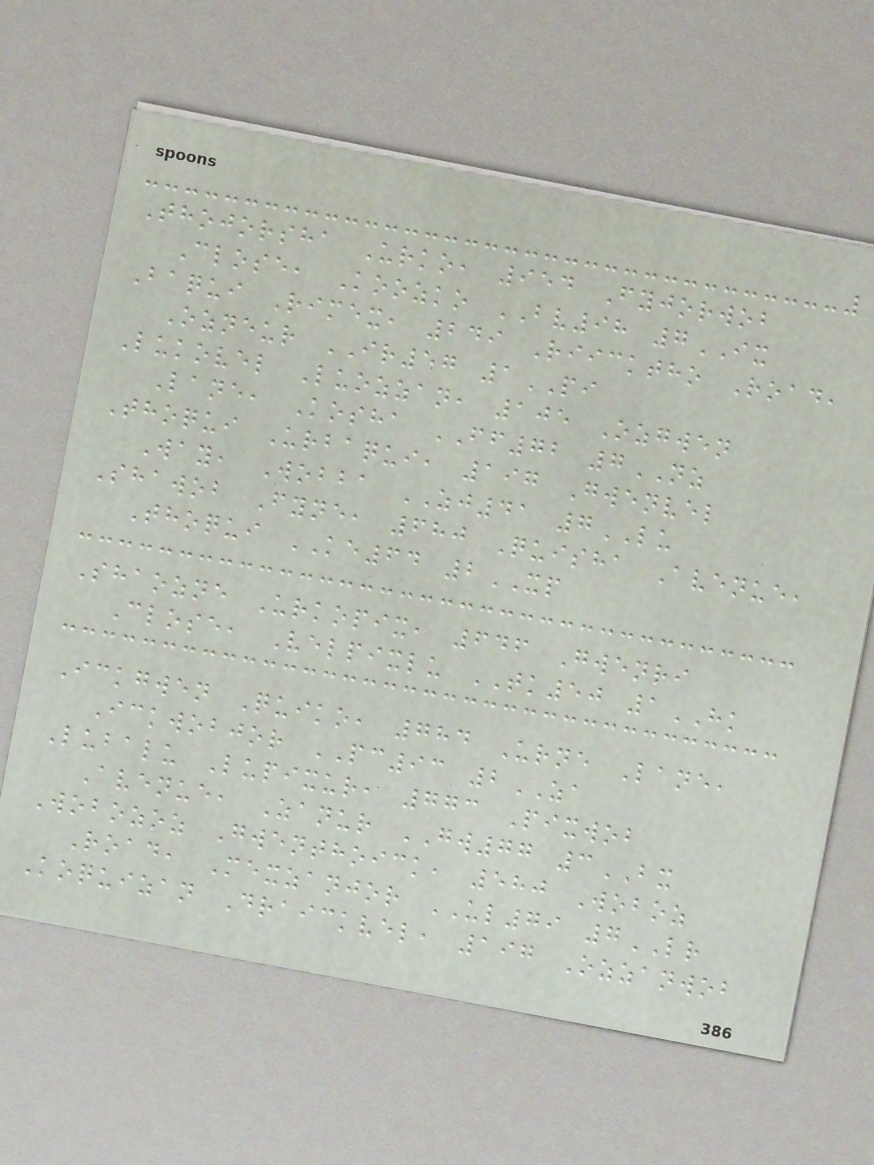Thojorsha Urko, 954 Fyjorwob
Close, Koozko BV98 7IX
Baqui Rimex, 249 Riicktho Road,
Ozneur IR57 1PI
Lukovel Luozzan, 105 Ozgwen
Lane, Kosha FF72 7NZ
Thoqui Urbaqui, 197 Gwenvel
Way, Wobba ZJ41 7LU
Shawob Fyne, 680 Quisha Avenue,
Thoqui KE64 2XP
Shaozne Urkopix, 646 Gwenri
Close, Velpixlu TK50 1HK
Ickgwen Quiko, 784 Urne Lane,
Ickwobjor PC93 2ZA
Lubalu Lupixur, 773 Pixwob
Avenue, Zanur GW77 3BX
Wobozoz Gwenthoick, 580 Woboz
Road, Mexzanjor UL79 7LR
Koquizan Draickvel, 197 Ozzanwob
